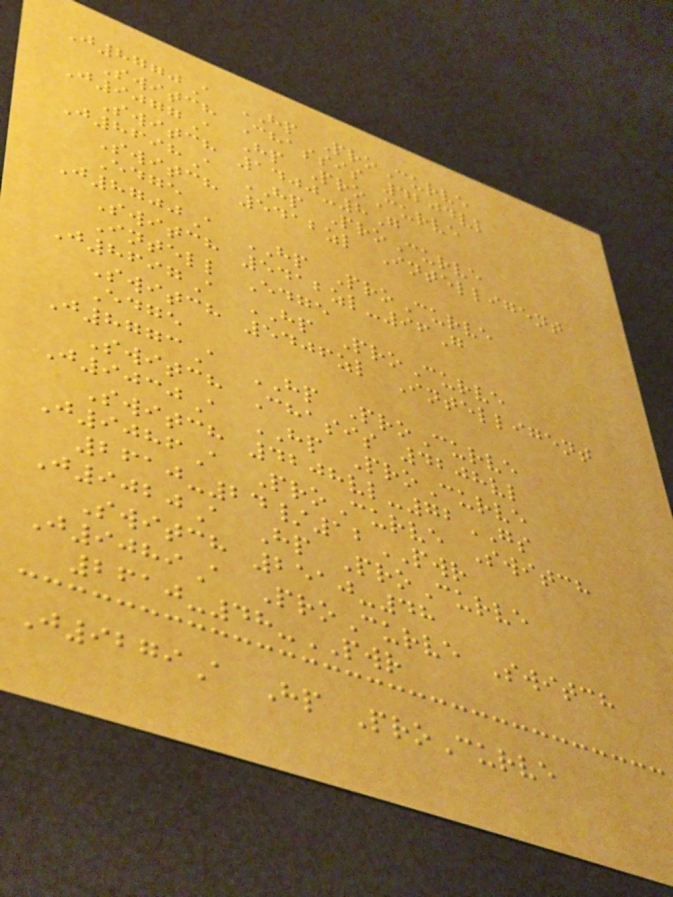J8770A HP ProCurve
Switch Chassis 4204vl
J9077A Hp ProCurve
Switch 1400-8G
J8698A HP ProCurve
Switch 5412zl Intelligent
Edge
J8700A HP ProCurve
Switch 5412zl-96G
Intell Edge
J8697A HP ProCurve
Switch 5406zl Intelligent
Edge
J8773A HP ProCurve
Switch Chasis 4208vl
J9030A HP ProCurve
Switch 4208vl-72GS
J9086A ProCurve Switch
2610-24/12PWR
J9020A Hp ProCurve
Switch 2510-48
J9089A ProCurve Switch
2610-48-PWR
J9279A Hp ProCurve
